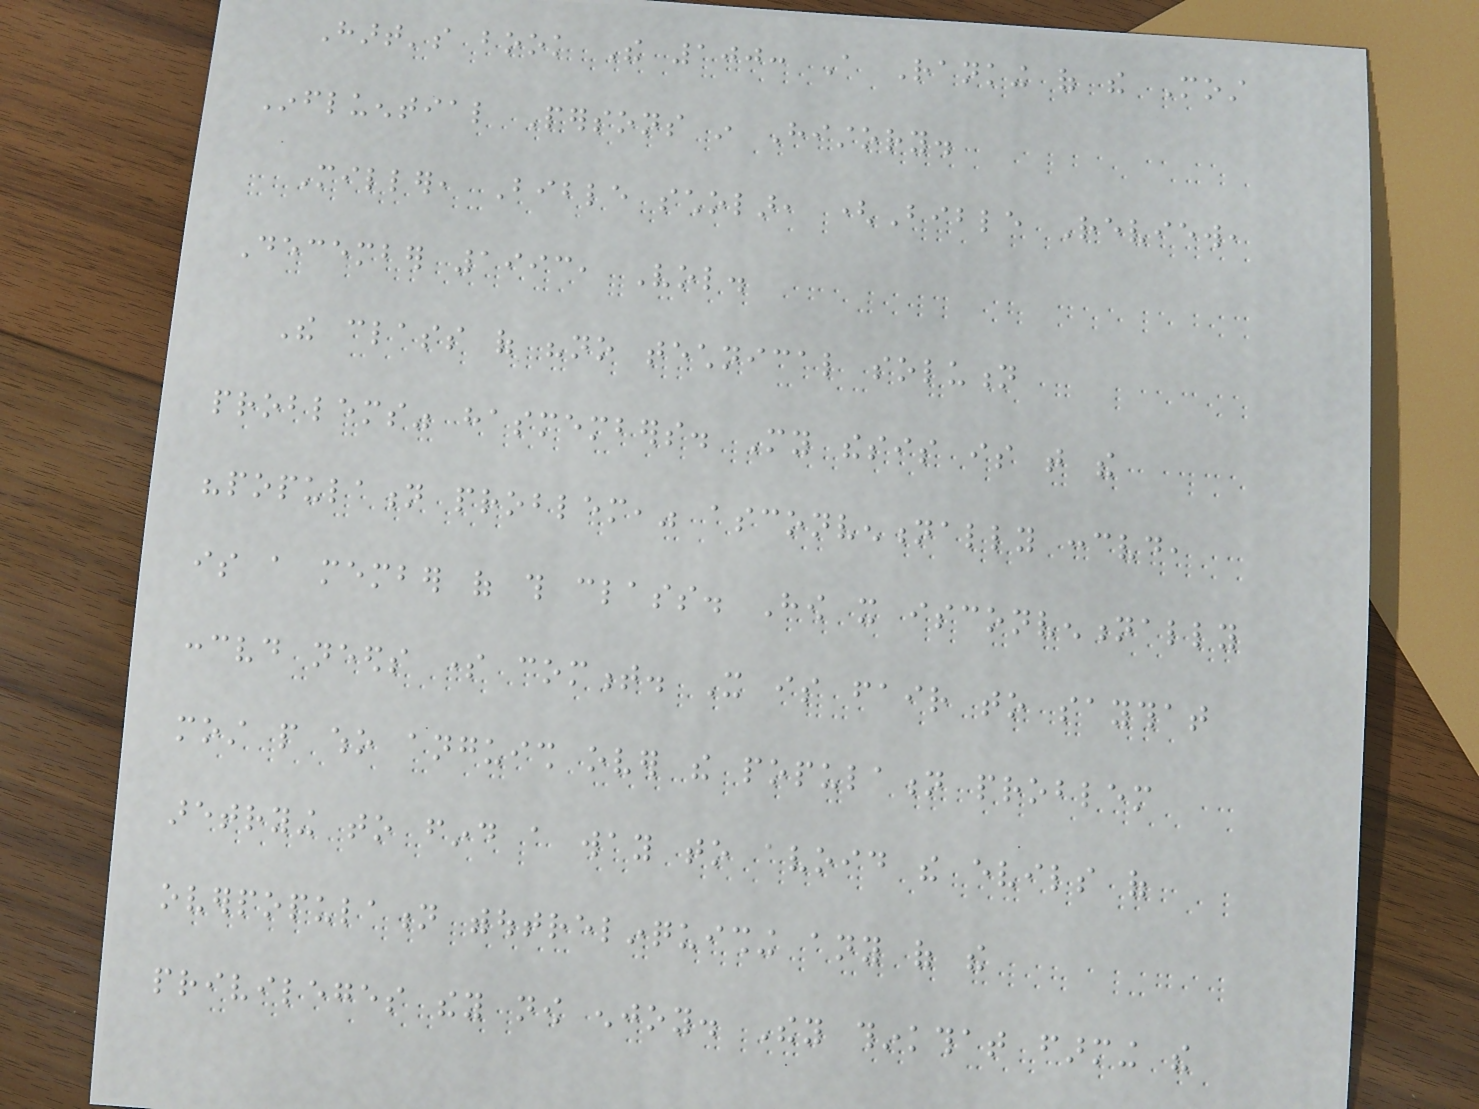Hart's book The 100: A Ranking of the Most
Influential Persons in History.
Miller, Bible scholar, (Bible Review,
December 1993, Vol.
The class of "no technical solution
problems" hasmembers. My thesis is that the
"population problem," asconventionally conceived,
is a member of this class. How it isconventionally
conceived needs some comment. It is fair to saythat
most people who anguish over the population problem
aretrying to find a way to avoid the evils of
overpopulation withoutrelinquishing any of the
privileges they now enjoy. They thinkthat farming the
